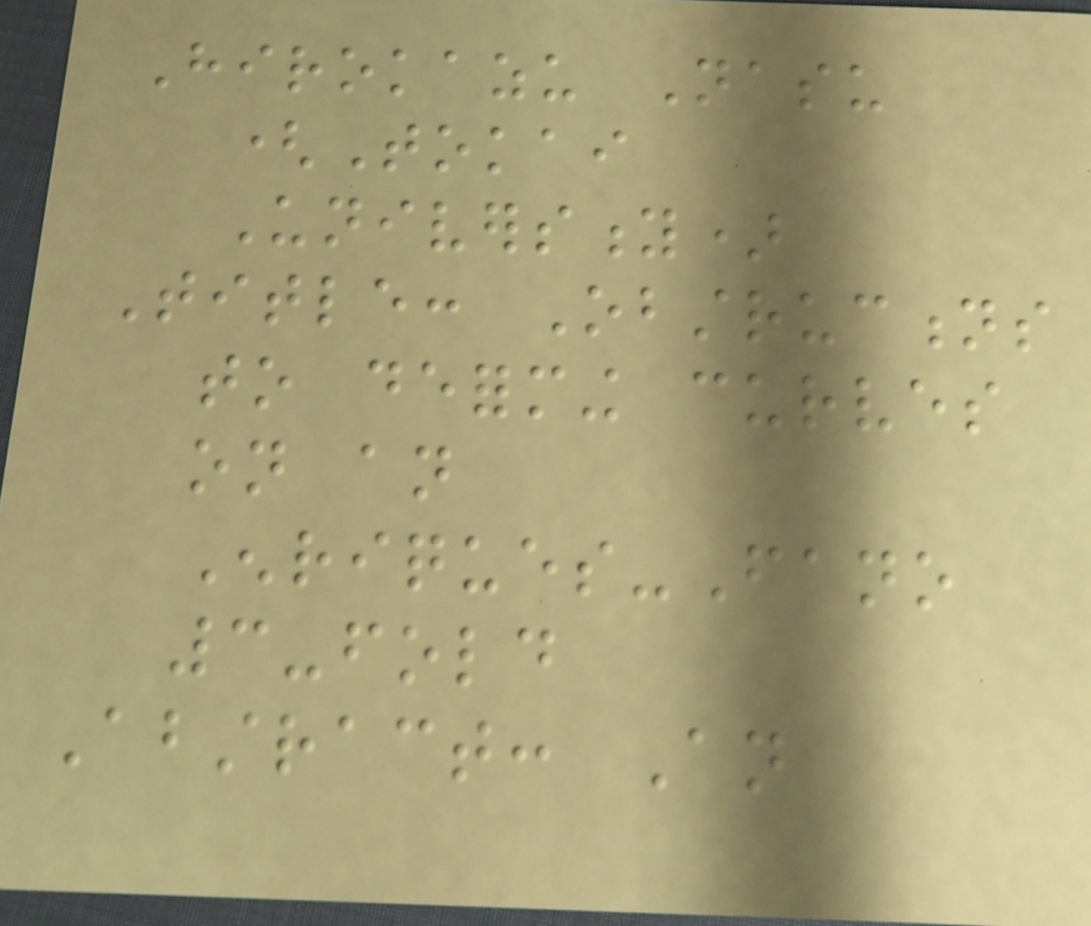Hirokazu Nasu
(Tokai
University)
Title: Obstructions
to deforming curves
on an
Enriques-Fano
3-fold
Abstract: An
